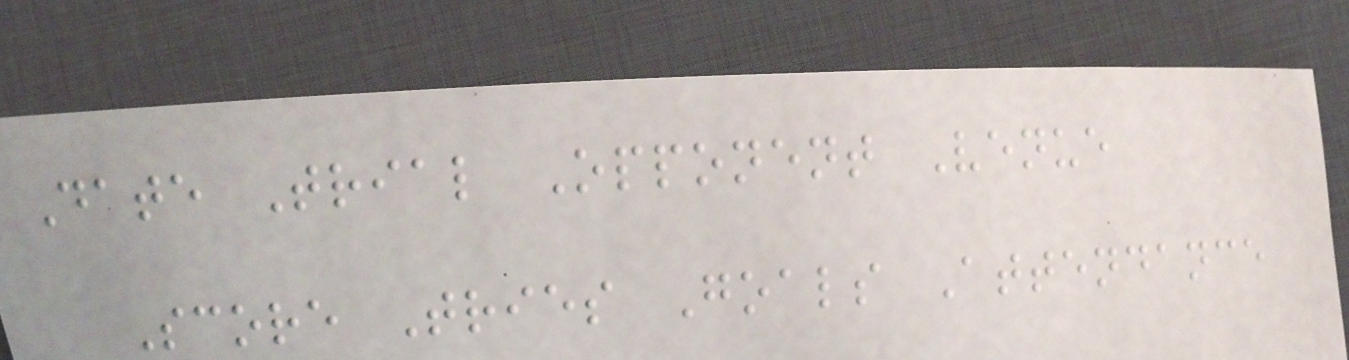Date Trial Opponent Venue
Score Tries Goals Attendance
